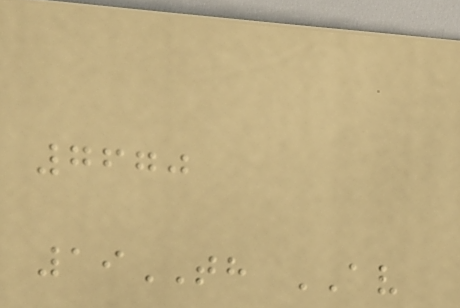7670
19TH AV
